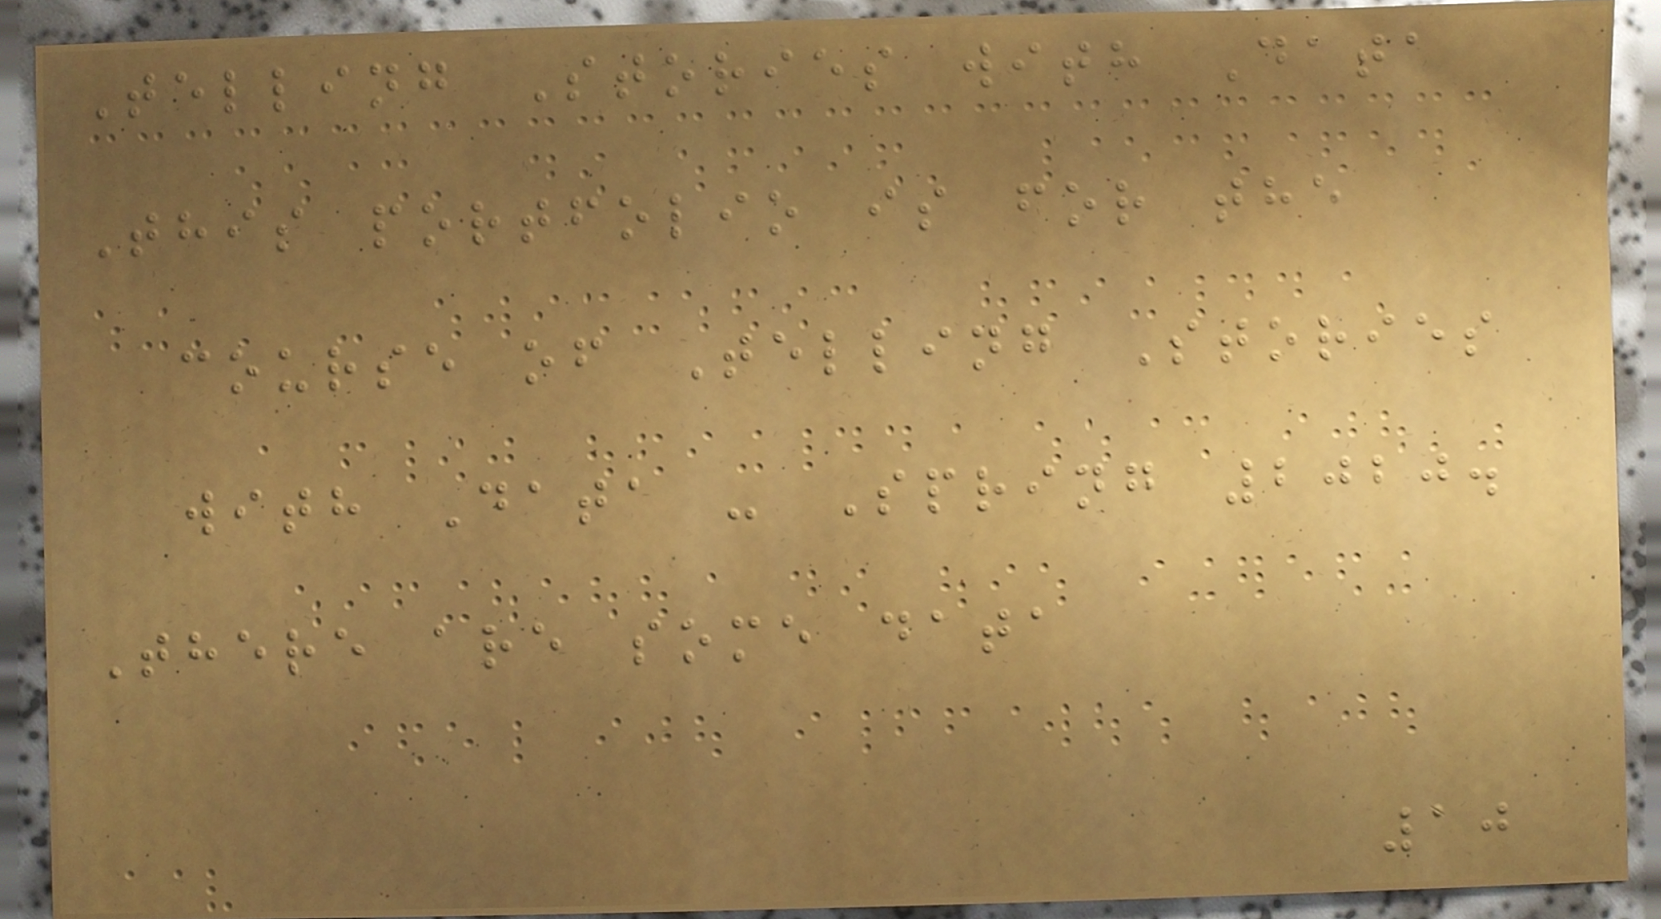Telling Stories with Data
This portfolio is for the
course of Telling Stories
with Data - Spring 2020.
There are some data
10
